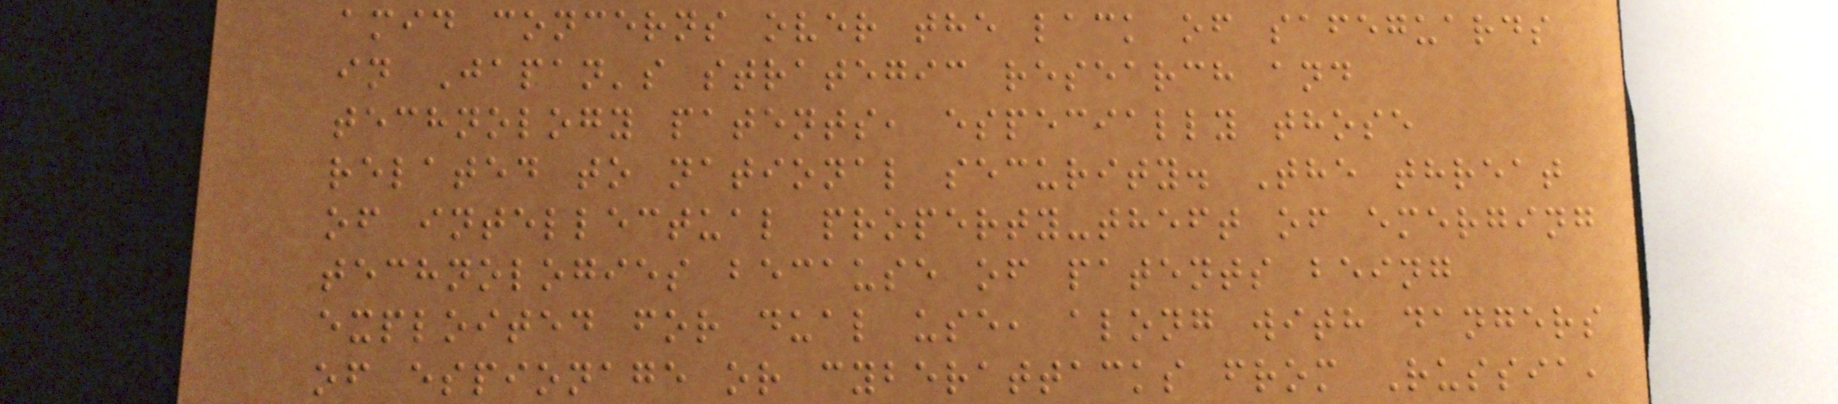amid concerns over the lack of safeguards
in Japan's strategic research and
technology patents, especially those
related to national security. The threat
of intellectual property-theft of emerging
technologies because of patents being
exploited for dual use, along with dangers
of espionage or cyberattacks from Russia,
